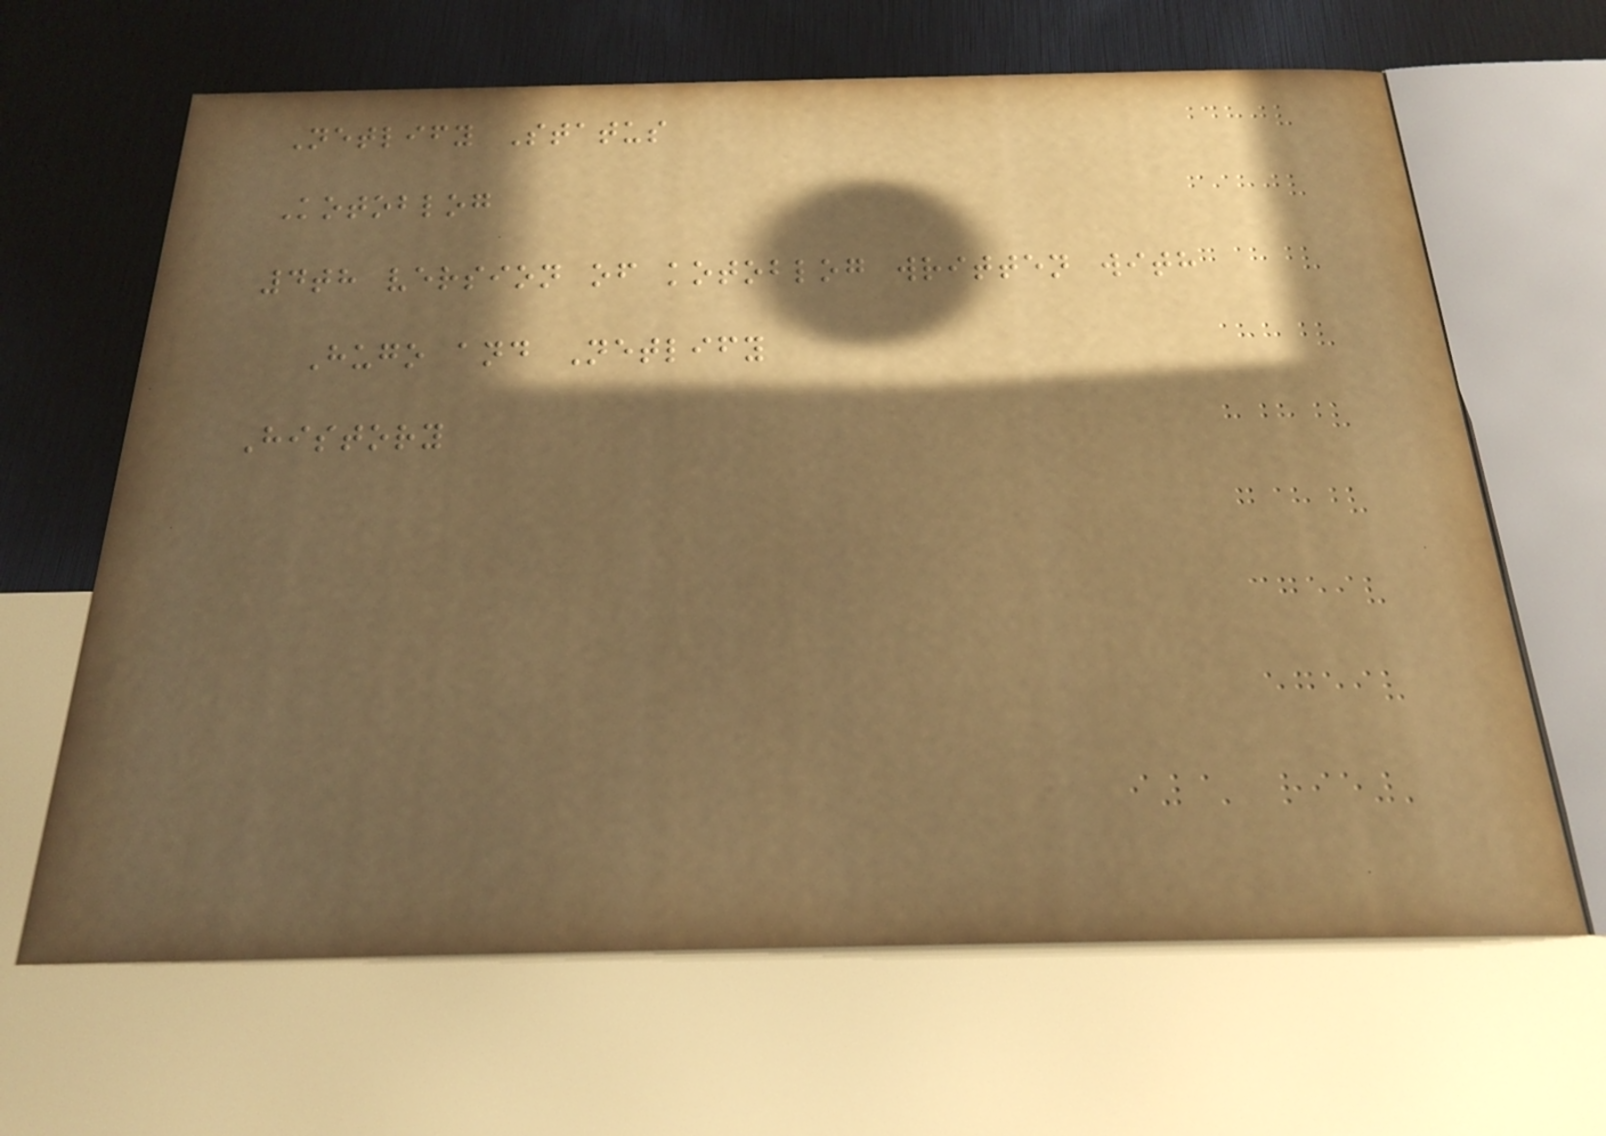Netlify Status
Kotoblog
4th version of kotoblog written with
Hugo and Netlify
History
